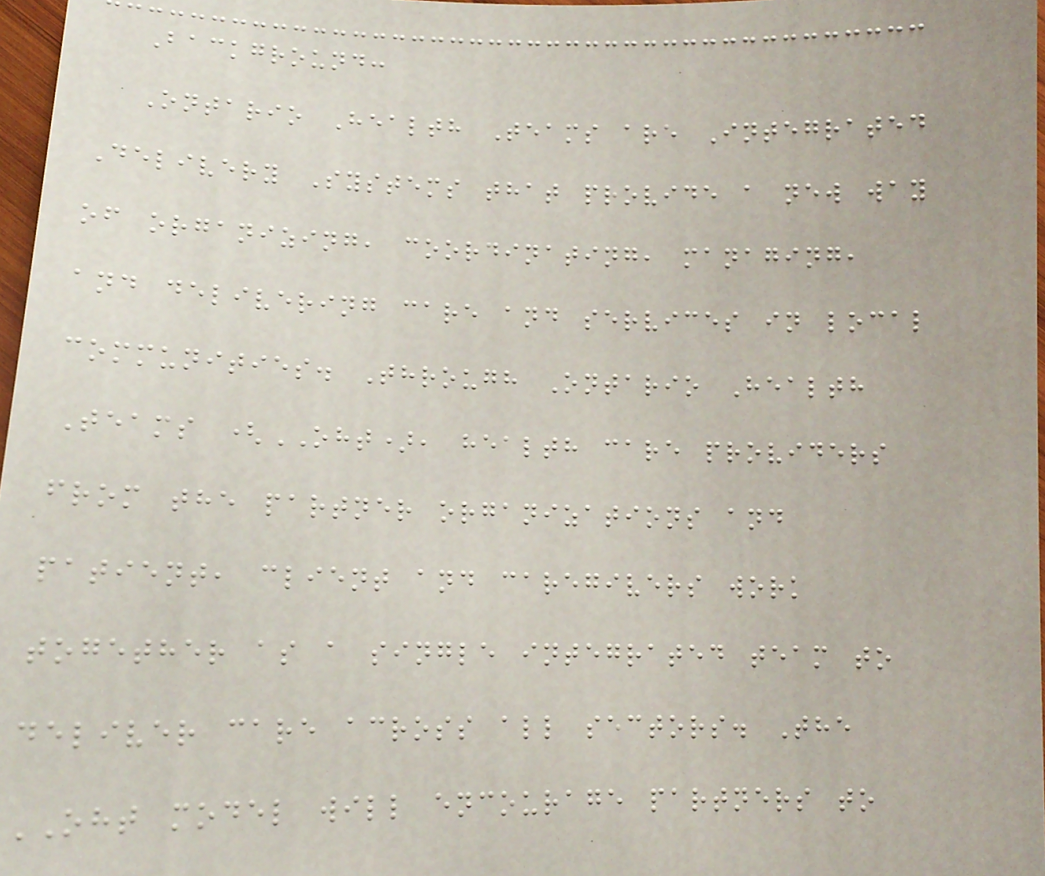Background:
Ontario Health Teams are Integrated
Delivery Systems that provide a new way
of organizing, coordinating, managing,
and delivering care and services in local
communities. Through Ontario Health
Teams (OHT), health care providers
from the partner organizations and
patient, client and caregivers work
together as a single integrated team to
deliver care across all sectors. The
OHT model will encourage partners to
